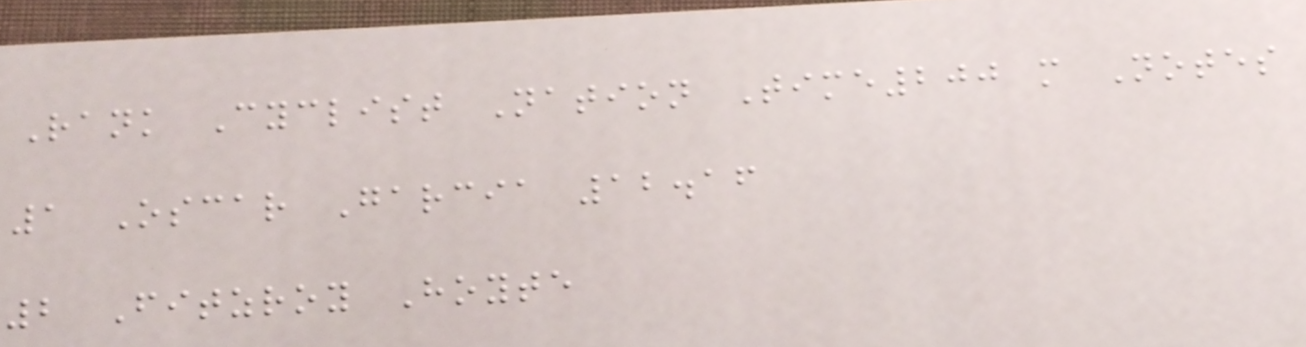Rank Cyclist Nation Time200 m Notes
1 Oscar Garcia 12.16
2 Fitzroy Hoyte
